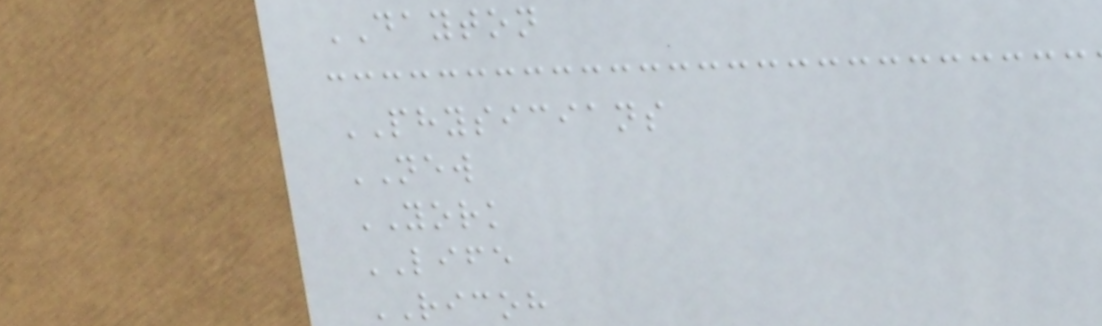DAYTON
PHYSICIANS
NEW
YORK
LIFE
RICOH
